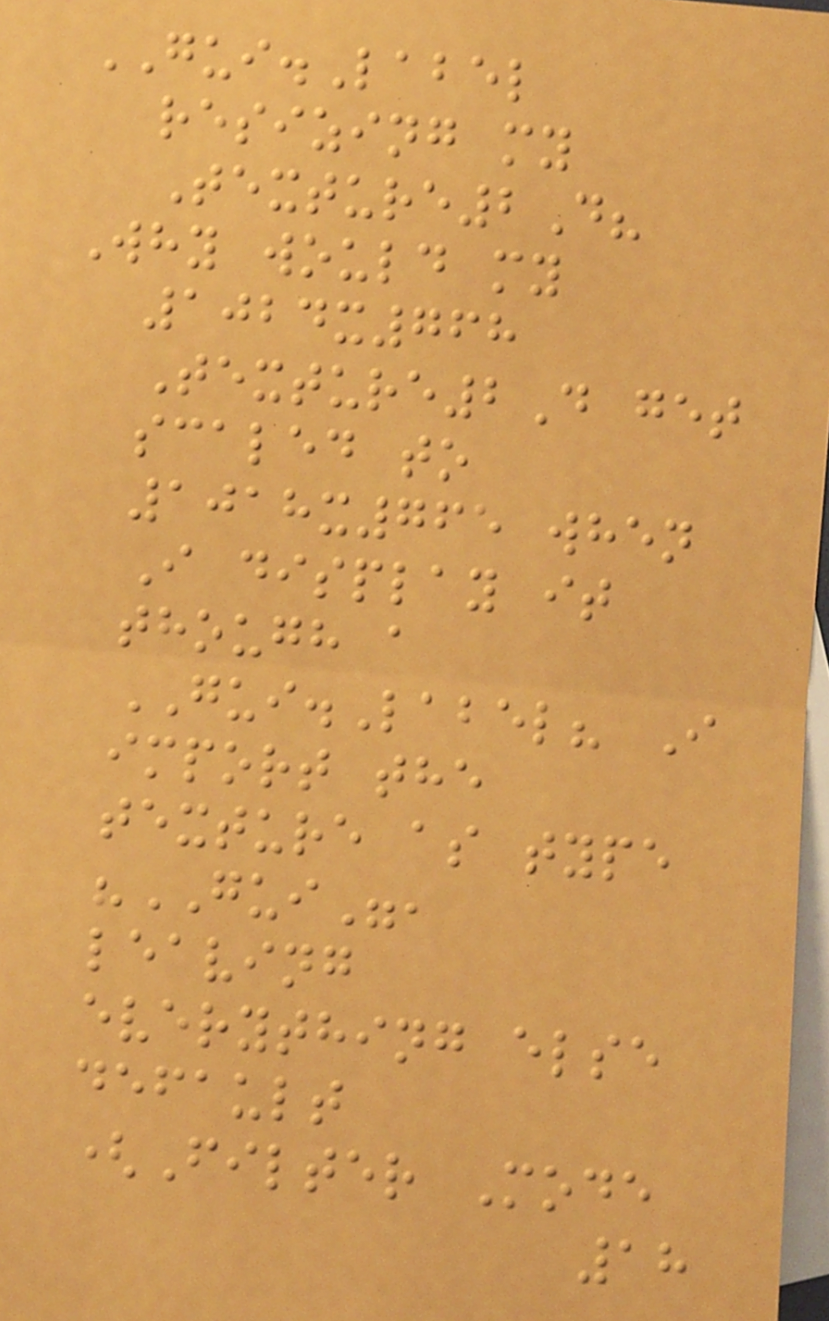GUI.Label
resizing my
Texture2D?
Why would my
1024x768
Texture2D get
scaled to
1018x765 when
I display it
though a
GUI.Label? I
import the
texture as type
"GUI",
leaving
everything else
default
(Filter Mode
18
